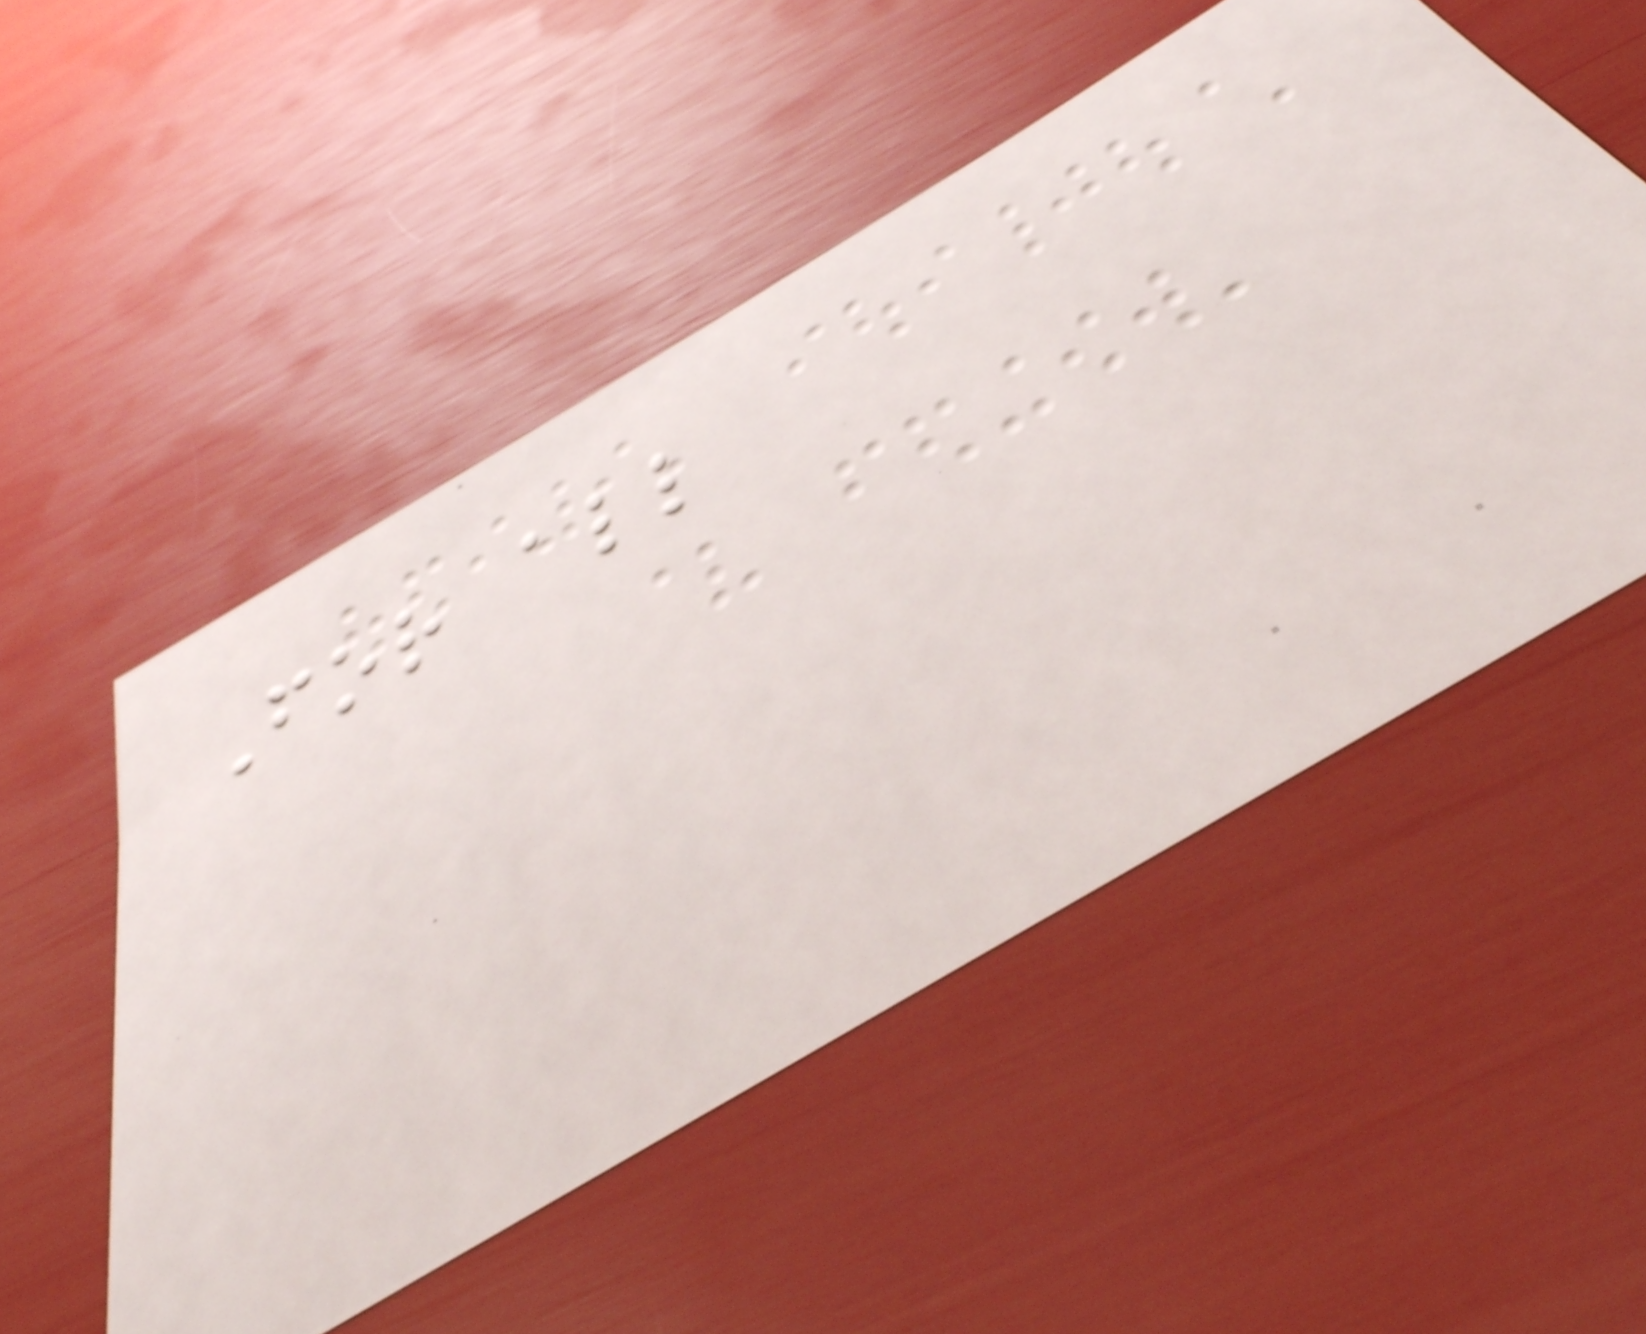For all
